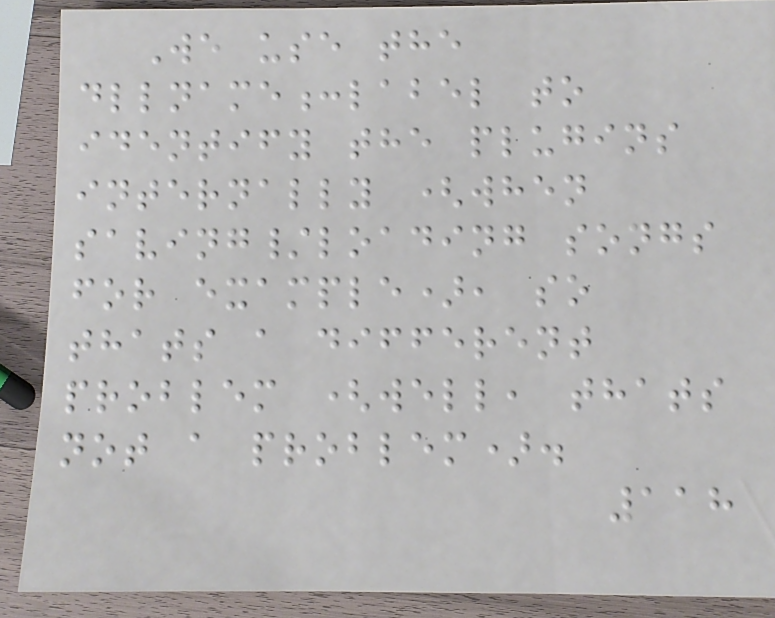We use the
dllname:label to
identify the plugins
internally (when
saving/loading songs
for example), so
thats a different
problem (well, thats
not a problem).
118
